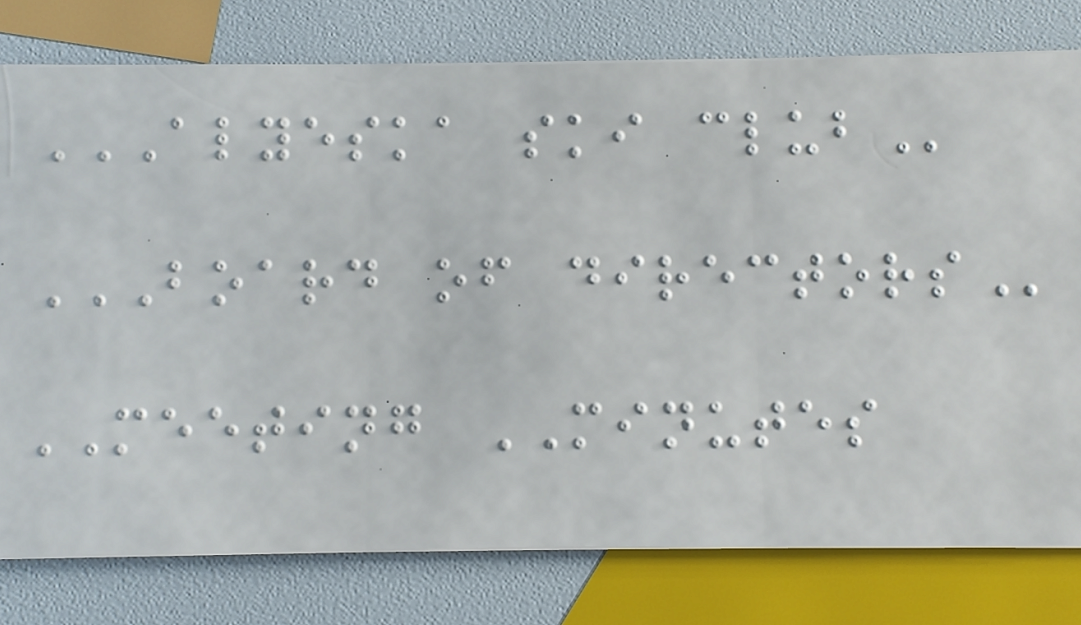ALYESKA SKI CLUB
BOARD OF DIRECTORS
MEETING MINUTES
